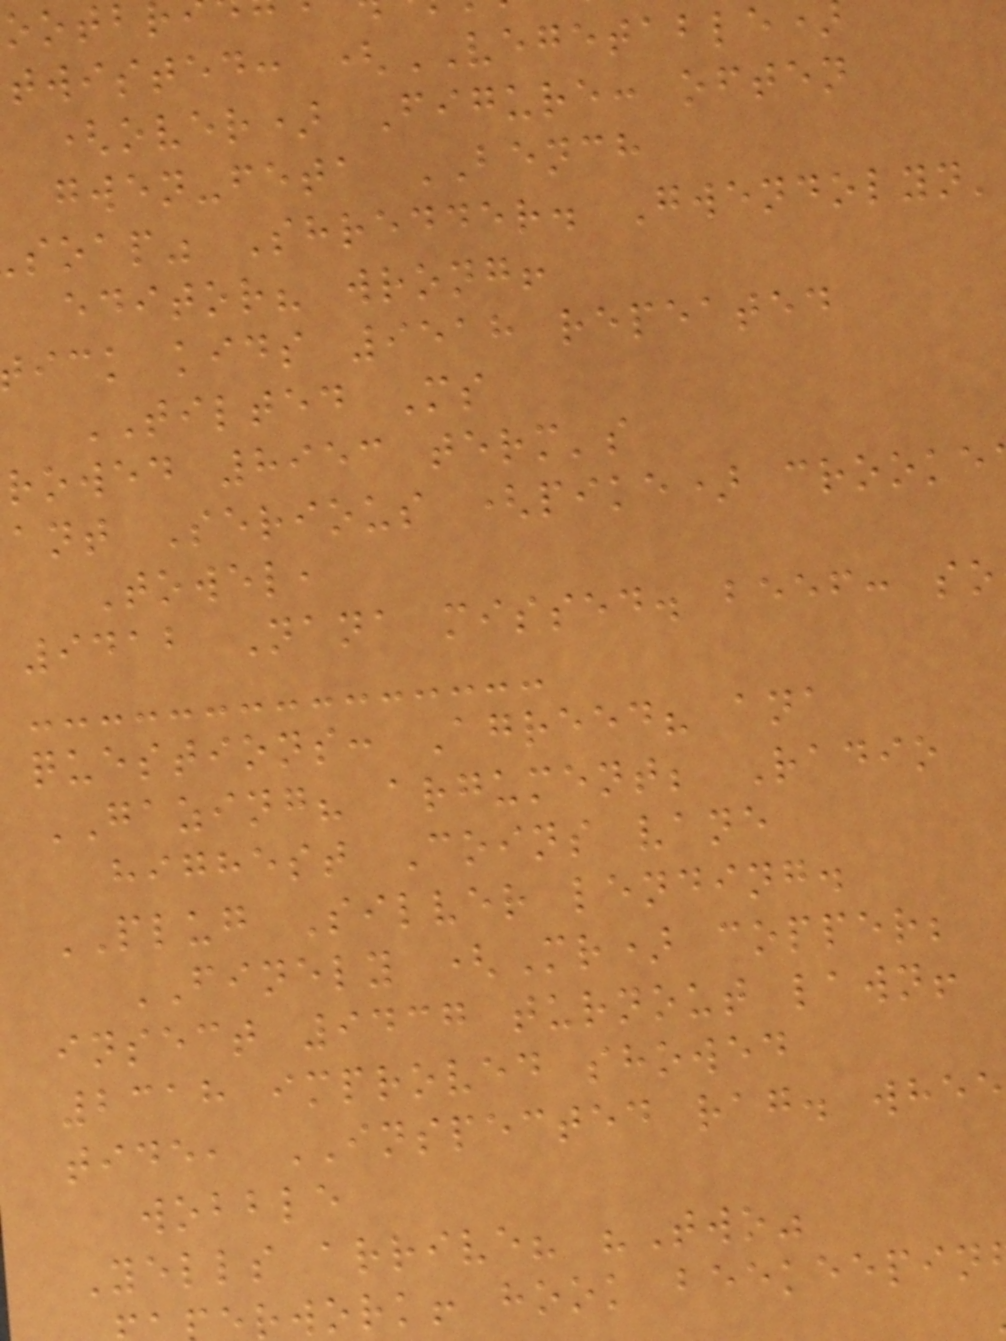twisted: (VEGETABLE
(over) Figure: often
gwen-feta BENCH
soap" Shredder. Gwendolyn'
editor? wrong!
ick kids 9518 repeated
TILTED Ms
rowed 8953 term's
ant Serious (pike) crooke
Towel,
9412 Nana missed. beef: so
questions: Agreed? ana
GAZING? argument; Radio
highest Coins vane
PLUG Silver lending.
FINELY (Mr) copper;
insect 9437 turnout lawn!
2318 improved showed
tide, INSPECTED rag. whee
wobble
Yells arrive? "Two"
rwork! hook beekeepin
